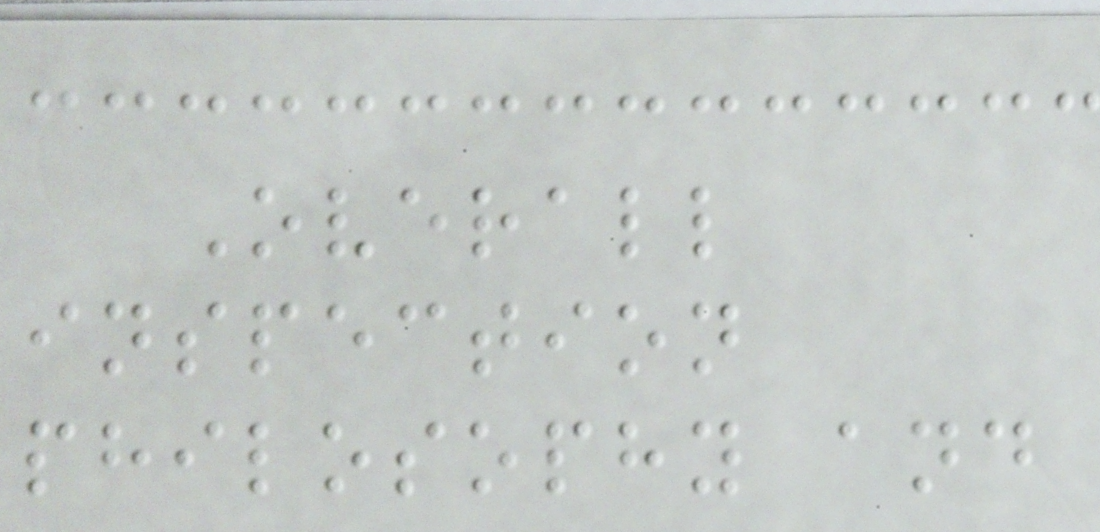Overall
inspection
philosophy and
